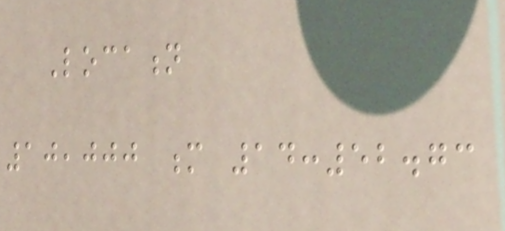Location
10,000 m 14:52.73
